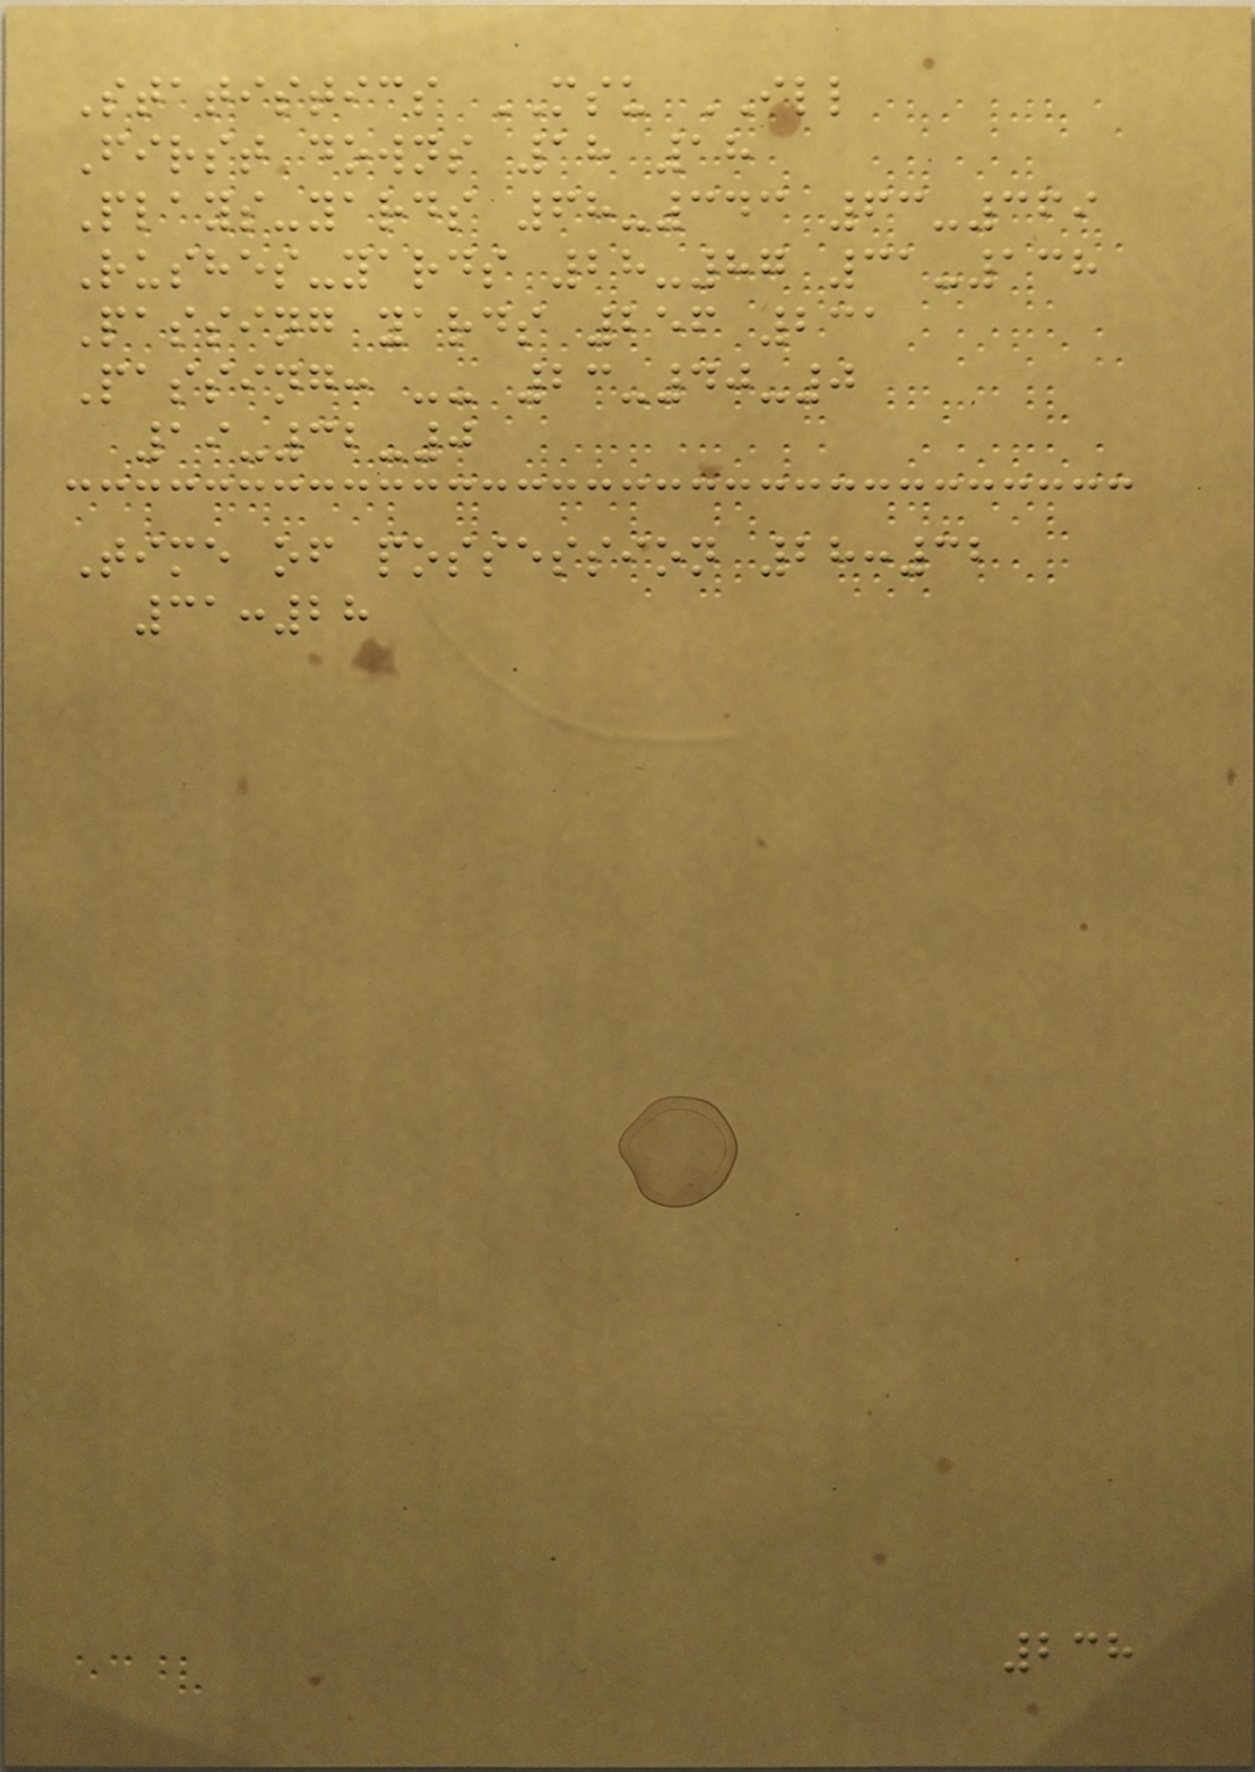Statistics MSU ILL
First downs 18 18
Plays-yards 68-343 63-369
Rushes-yards 28-87 31-138
Passing yards 256 231
Passing: -- 23-40-0
19-32-0
Time of possession 28:32
31:28
238
